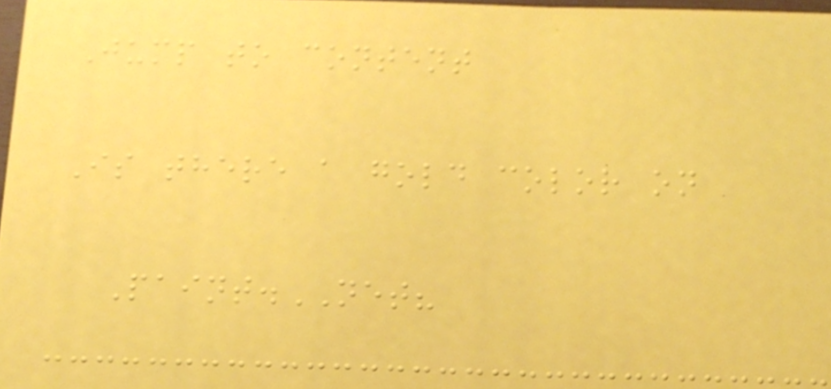Jump to content
Is there a gold color on
Paint.NET?
